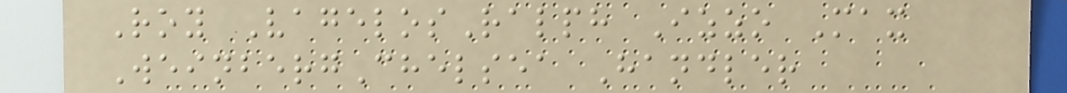Roy VagelosRalph Izzo Max
WeinbergChelsea Handler
